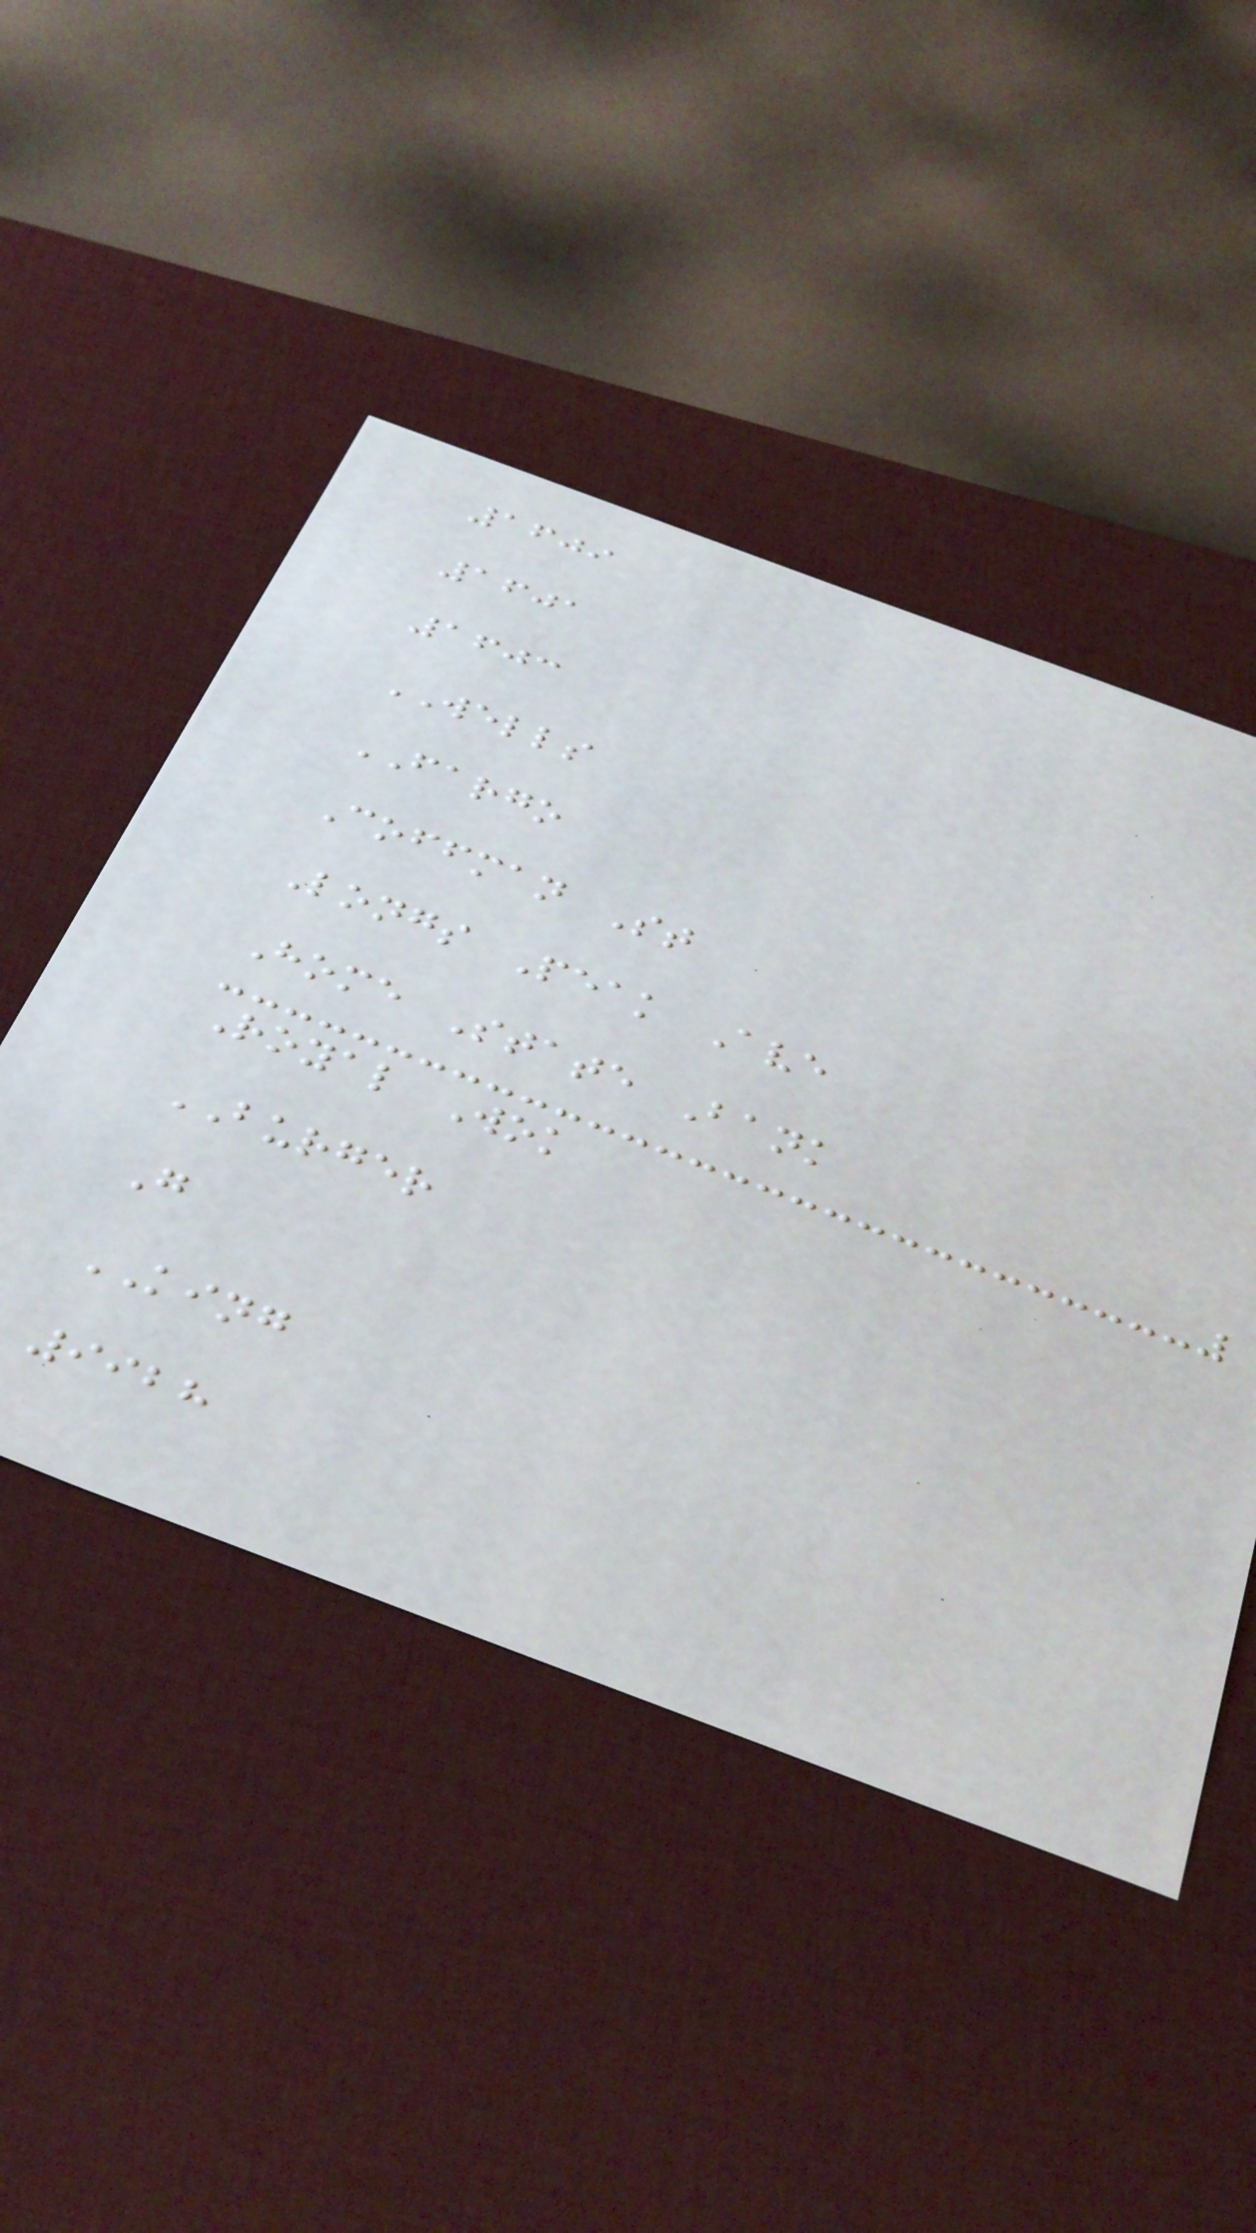1609
1601
1603
WELLS
FARGO
Coffman St
Longs Peak Ave
Home State Bank
Royal Wok
BURGER
G
KING
9928
